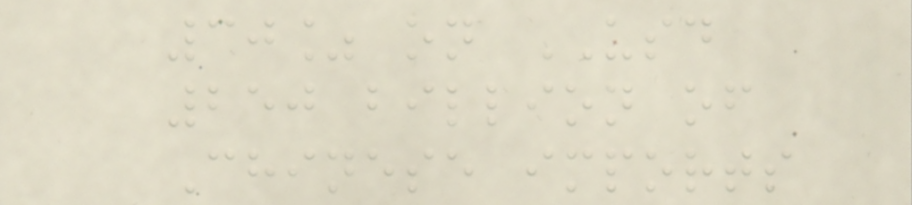30% on USD
250 billion of
Chinese imports
